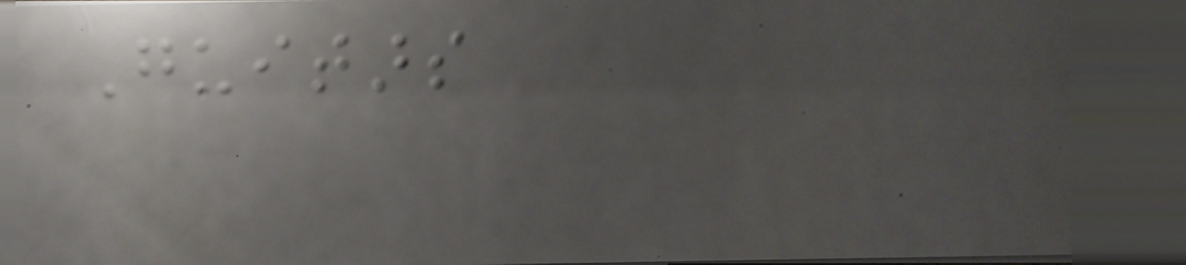Guitars
